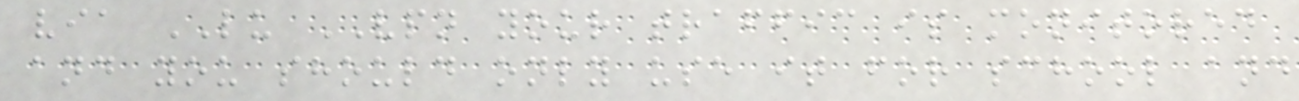via LU VPN your traffic is monitored
and you should only use it for school and
